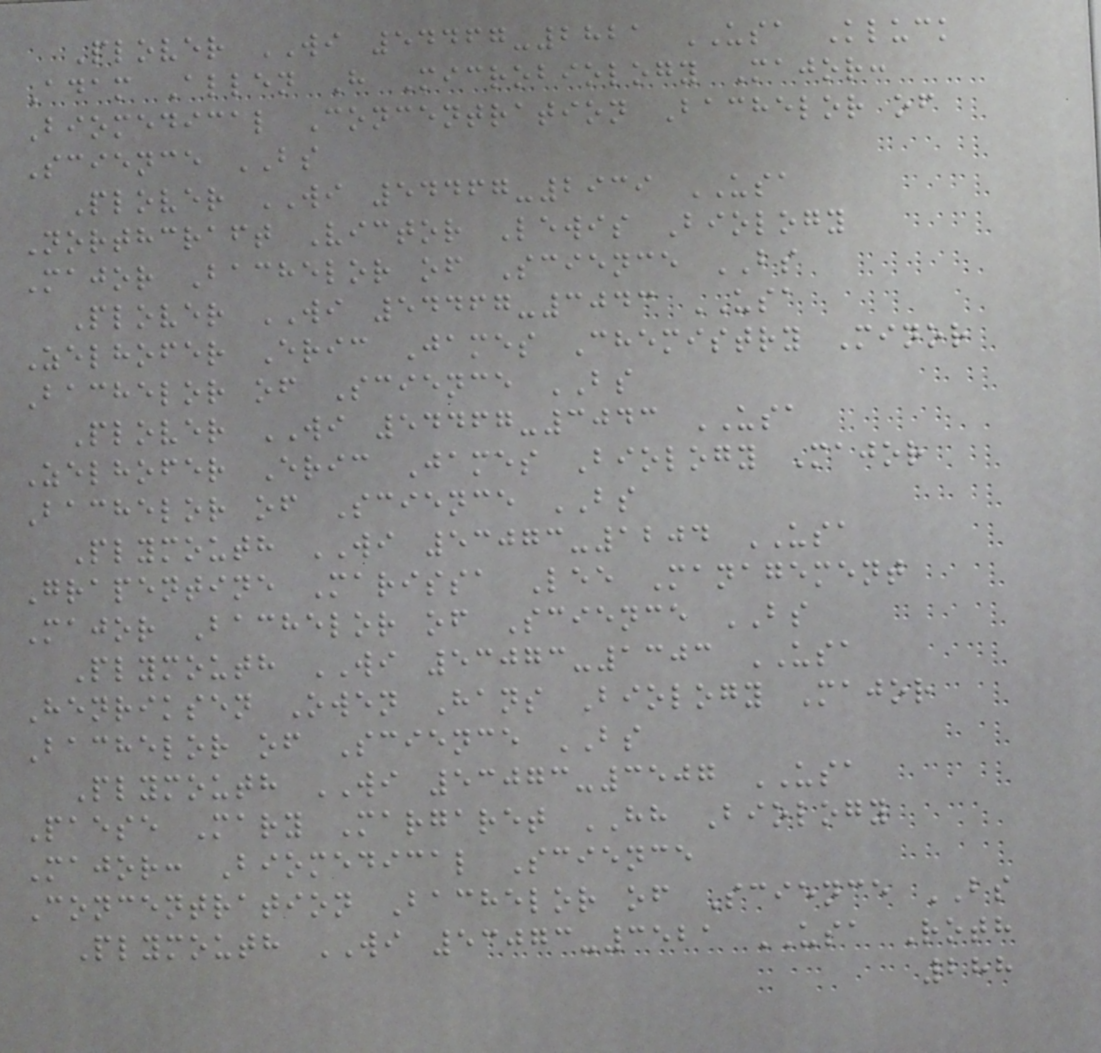Plover WI 54467-2821 USA Kluck
Adam Allen H Microbiology Major:
Biomedical Concentration Bachelor of
Science BS
Plover WI 54467-2939 USA
Northcraft Victor Lewis Biology
Major Bachelor of Science BS
Plover WI 54467-3043 USA
Zelhofer Eric James Chemistry Minor
Bachelor of Science BS
Plover WI 54467-3043 USA
Zelhofer Eric James Biology Major
Bachelor of Science BS
Plymouth WI 53073-1204 USA
Grapentine Marissa Lee Management
Major Bachelor of Science BS
Plymouth WI 53073-1303 USA
Henriksen Owen Hans Biology Major
Bachelor of Science BS
Plymouth WI 53073-3507 USA
Paese Mary Margaret HH Biology
Major: Biomedical Science
Concentration Bachelor of Science BS
Plymouth WI 53073-3521 USA Roth
288
